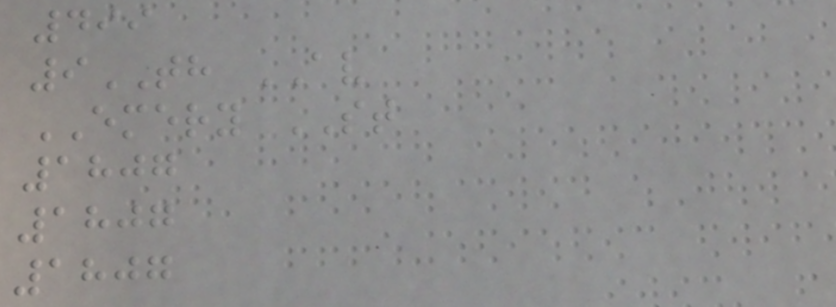499
9TH AV
EMERY ST
1807
1807
1807
